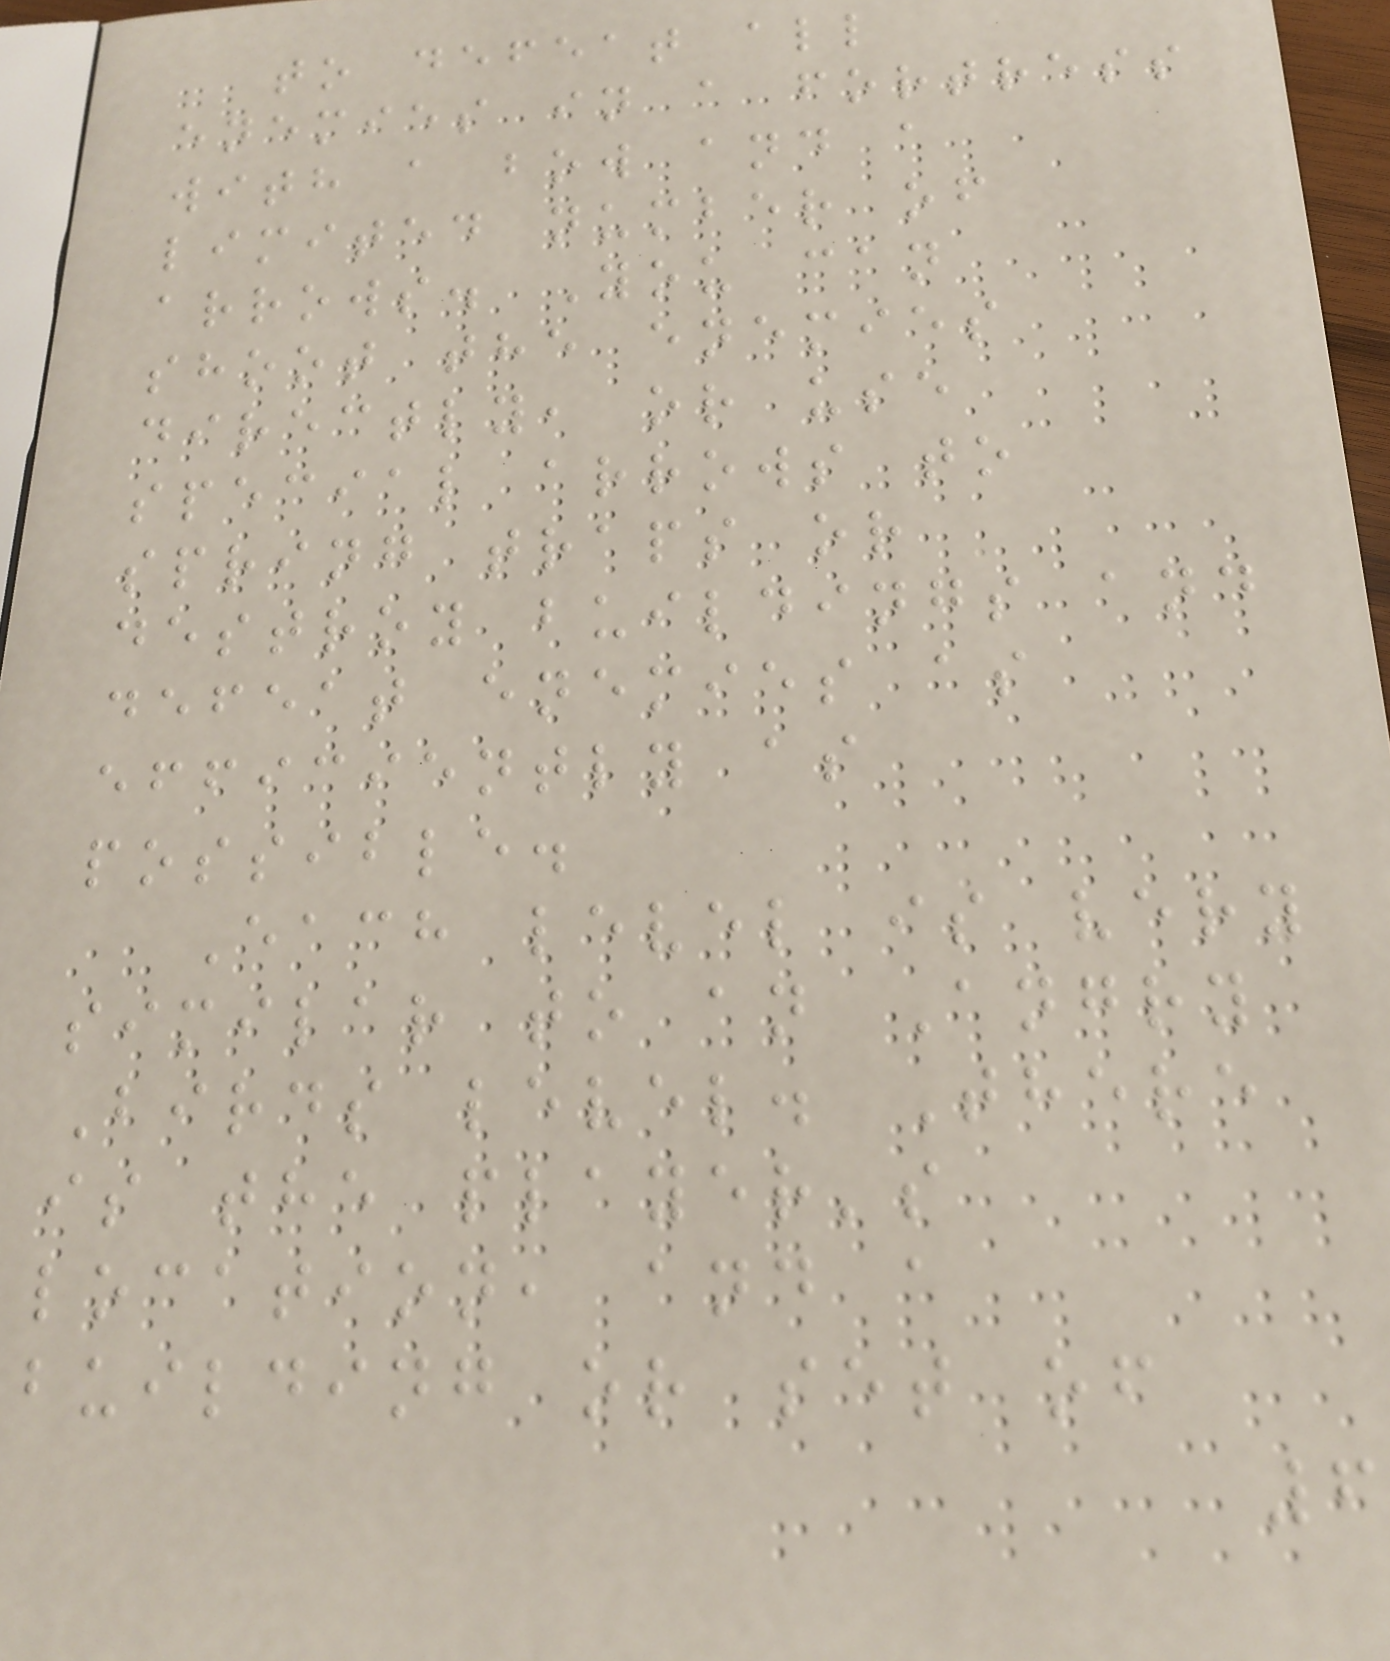to defeat all
enemies in a fortress
with a bow and a
limited number of
arrows. You can
shoot the enemies
directly, or use
special arrows to
spring traps or
destroy buildings and
defeat enemies as
efficiently as
possible.
Each level is very
similar to an Angry
Birds level. There
is the player's
location, and a
building or set of
6
